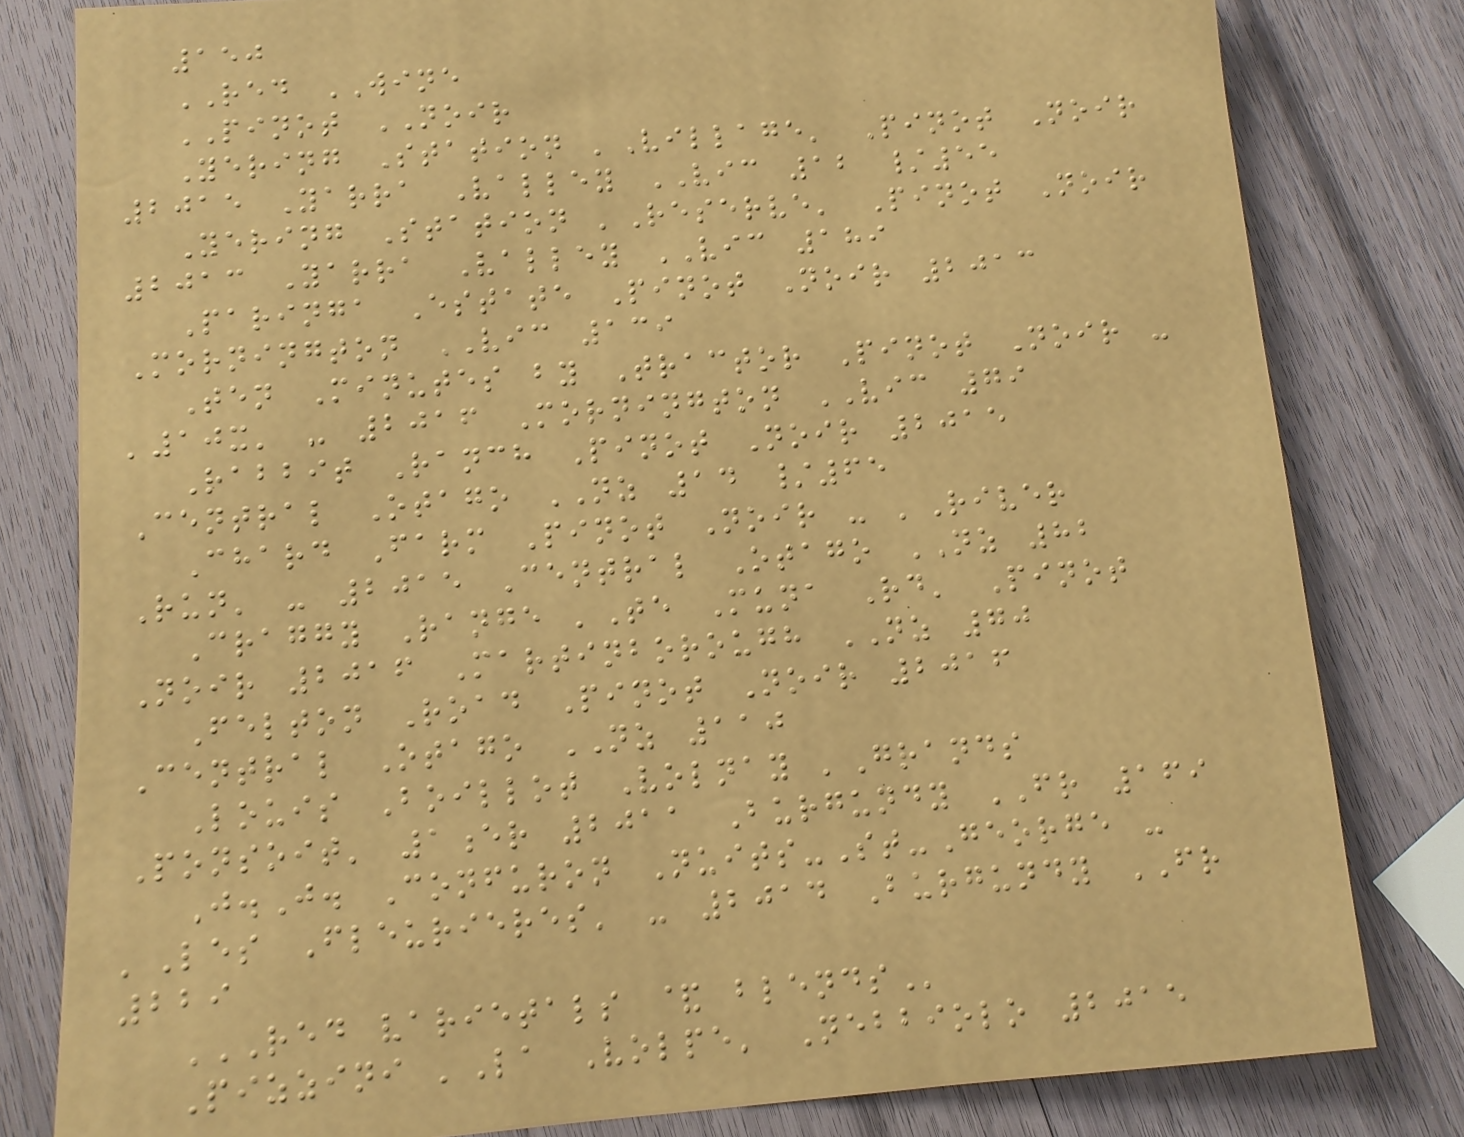150
RED WINE
PINOT NOIR
Yering Station 'Village' Pinot Noir
2015 Yarra Valley VIC 12 /55
Yering Station 'Reserve' Pinot Noir
2013 Yarra Valley VIC 189
Paringa Estate Pinot Noir 2013
Mornington VIC 139
Ten Minutes by Tractor Pinot Noir -
'10x' - 2016 Mornington VIC 79
Rabbit Ranch Pinot Noir 2015
Central Otago NZ 14 /65
Chard Farm Pinot Noir - 'River
Run' - 2015 Central Otago NZ 82
Craggy Range 'Te Muna Rd' Pinot
Noir 2016 Martinborough NZ 70
Felton Road Pinot Noir 2016
Central Otago NZ 110
Louis Boillot Volnay 'Grands
Ponsoit' 1er 2011 Burgundy FR 169
J.J. Confuron Nuits-St-George -
'Les Fleurieres' - 2014 Burgundy FR
229
RED VARIETALS & BLENDS
Pizzini 'La Volpe' Nebbiolo 2015
